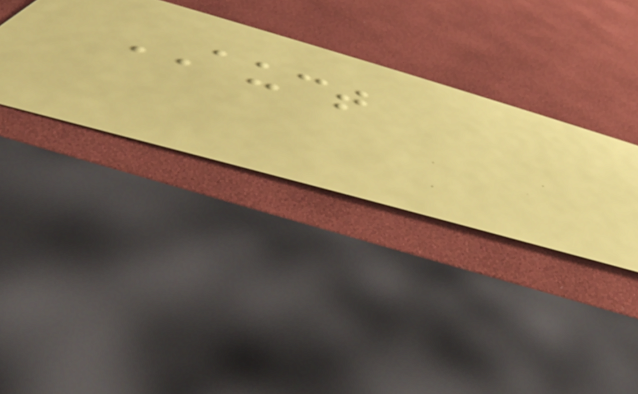AUCT
